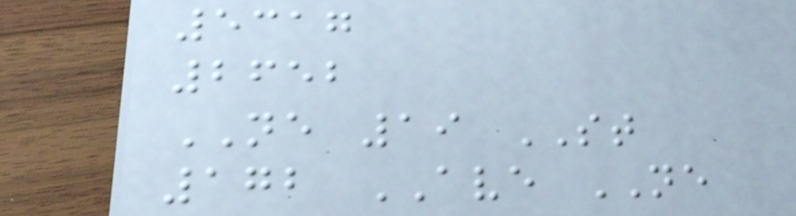5317
2652
NE 19 ST
172 AVE NE
